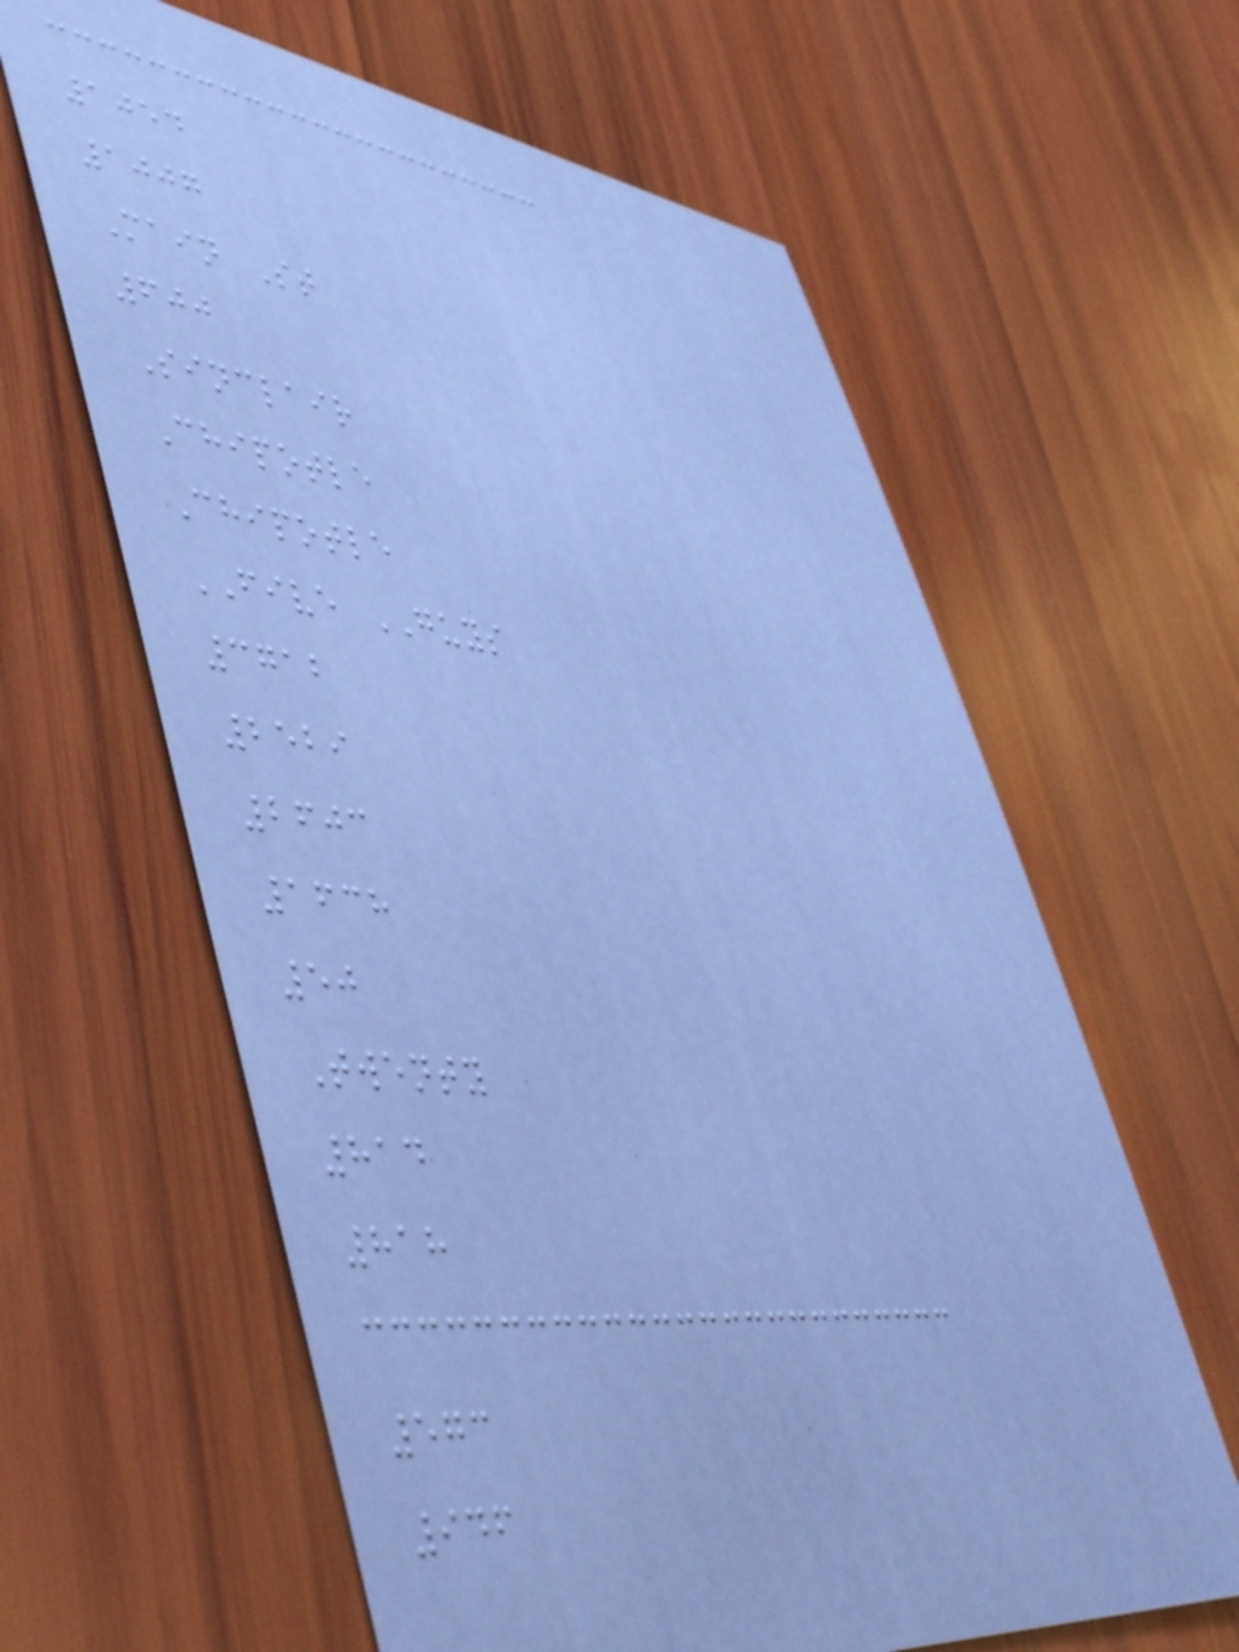1054
1007
Main St
600
Sinclair
Chipotle
Chipotle
FIVE GUYS
3712
2529
2603
1638
50
Twenty
814
818
573
946
